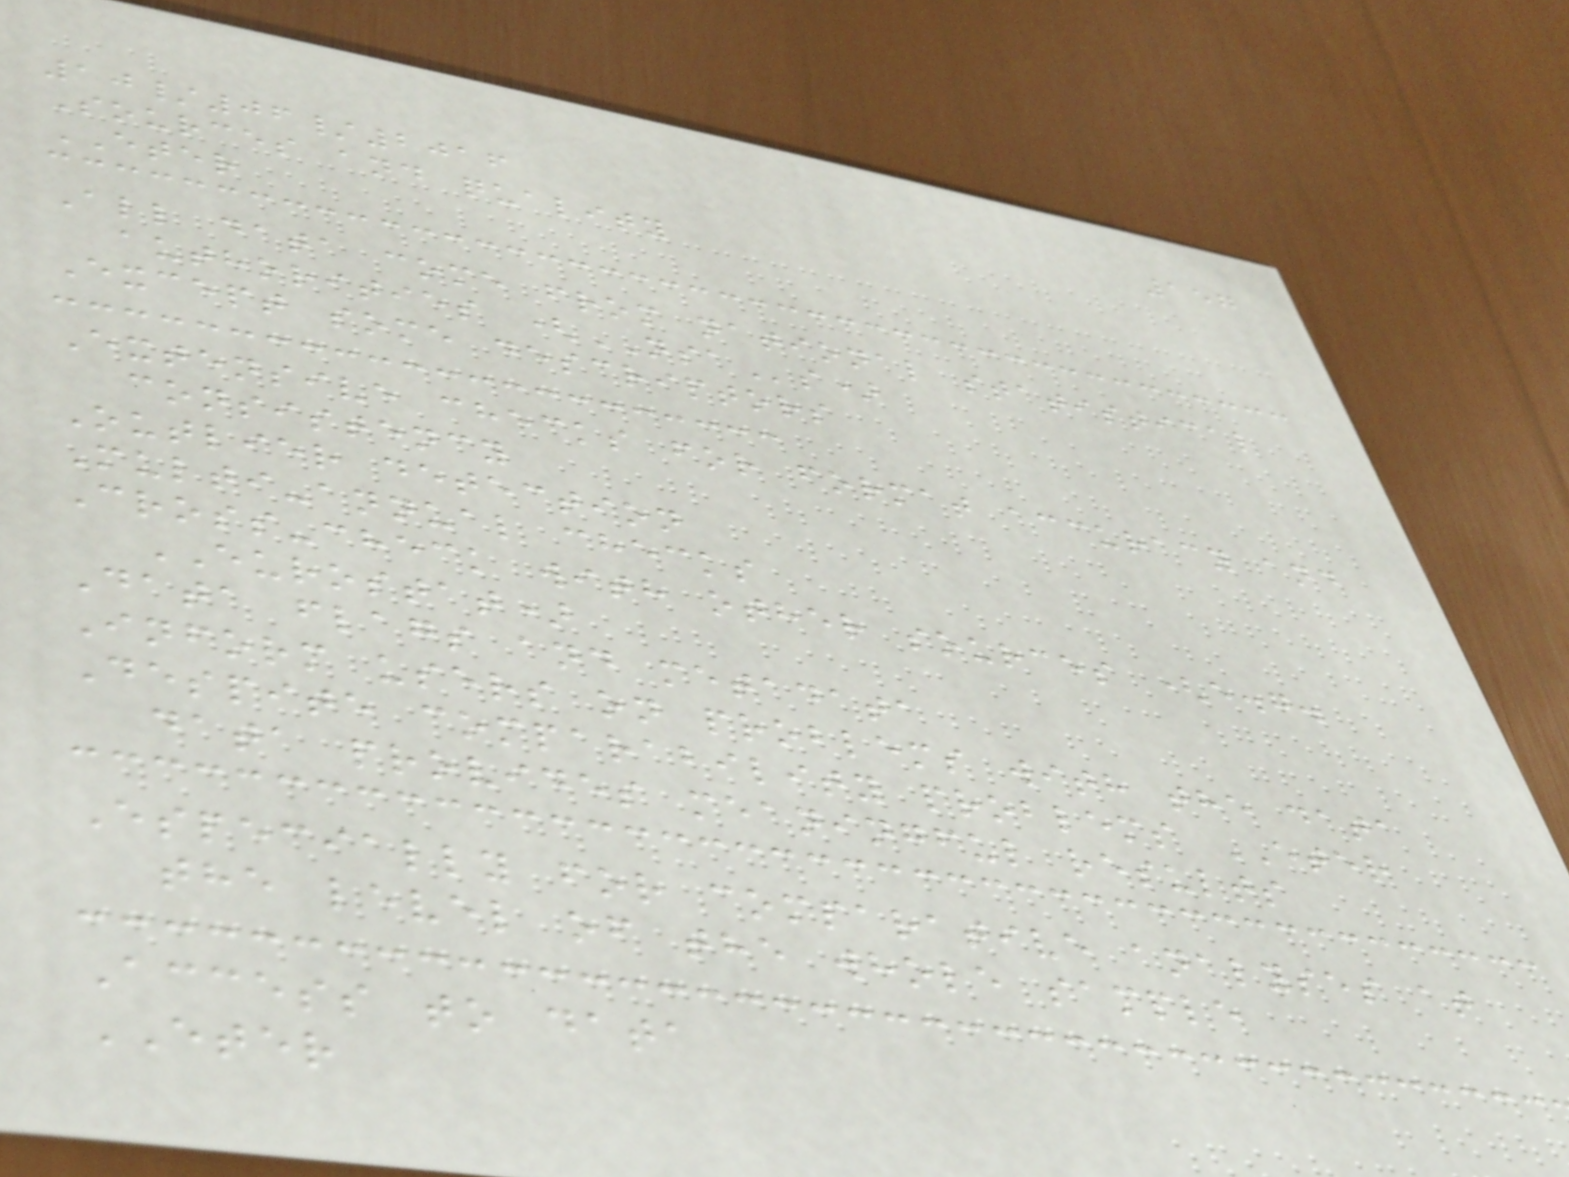157
10/06/2016
Sources and quality
ETER
All data come from national statistical
authorities (NSAs)
Except some descriptors
Extensive checks for format accuracy and
consistency
Outlier detection
Multi-annual checks
Cross-check with other sources (e.g.
EUROSTAT)
Data flags and metadata
Inform users on problems with the data
Despite comparability problems ETER
data provides meaningful results
Especially for comparative analyses at
the level of the whole sample
Access to data
ETER
